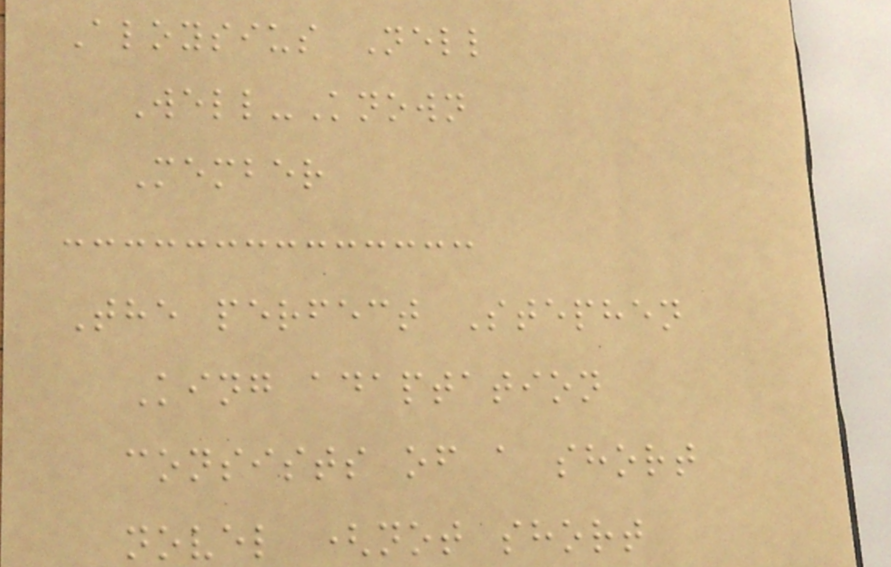Aloysius Nell
Well-Known
Member
The perfect Stephen
King adaptation
consists of a short
novel (not short
